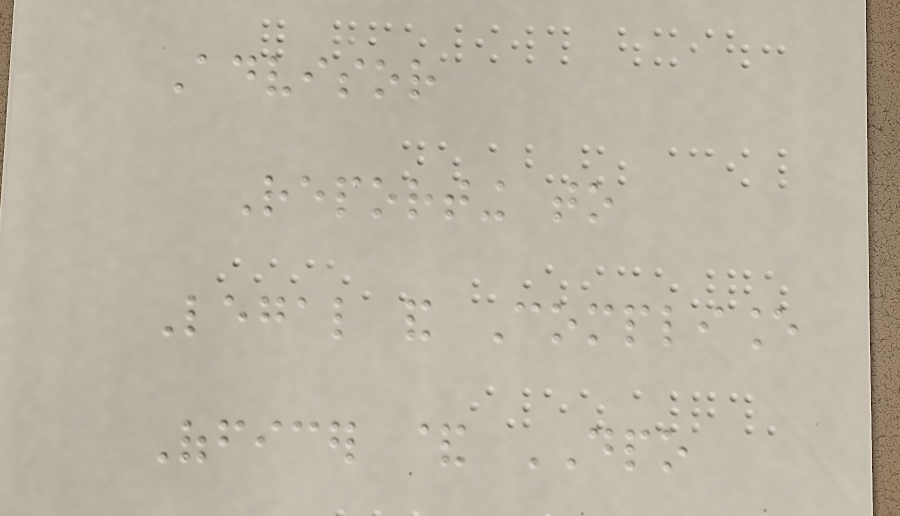Advisor
Reporting to
Legal and Compliance
Officer & DPO
